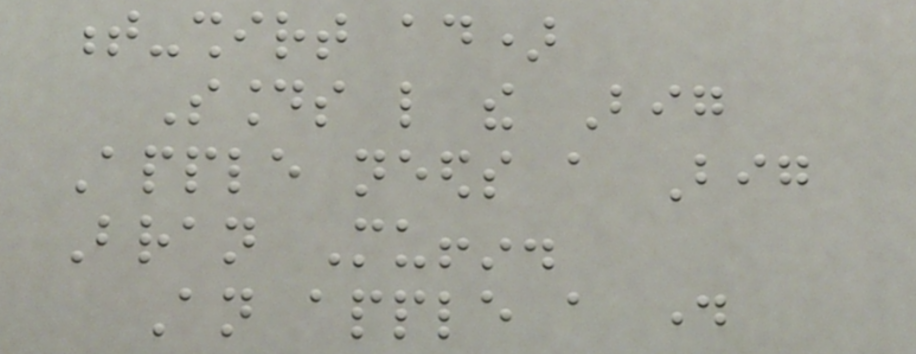t-shirt ad)
Sounds like the Big
Apple needs a Big
Bran Muffin.
An apple a day
